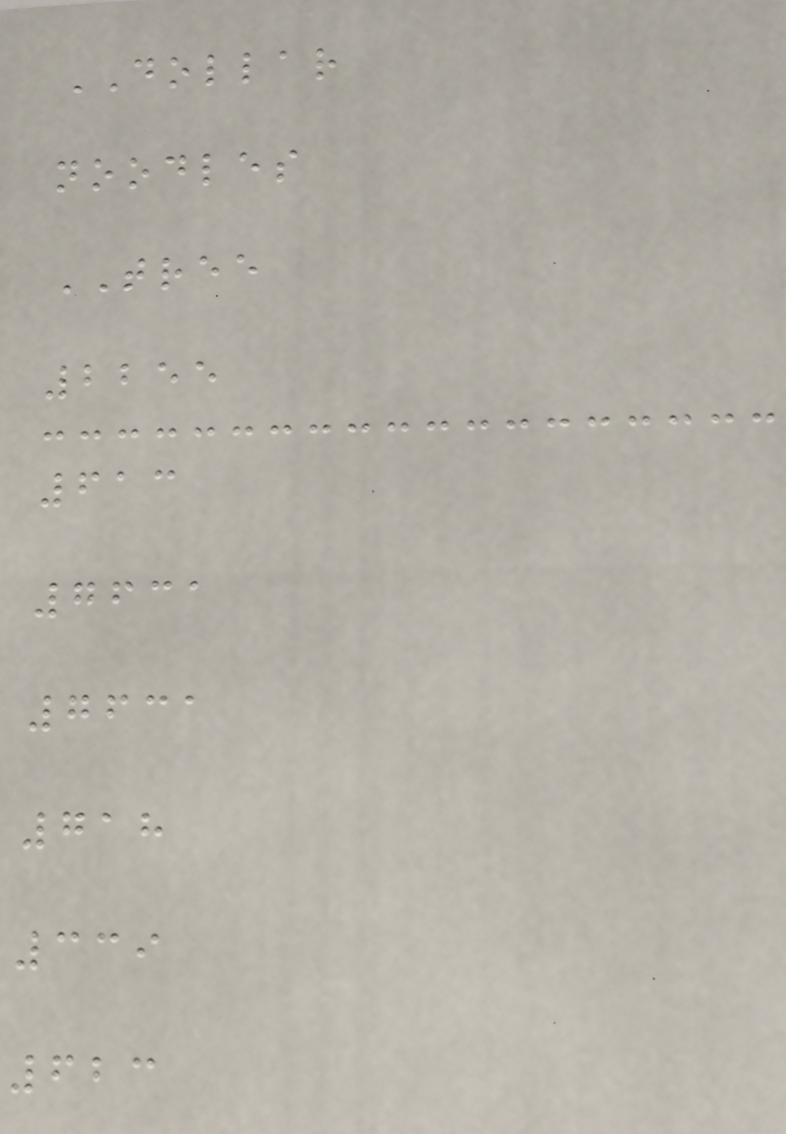DOLLAR
noodles
TREE
2255
613
7631
7631
718
339
623
